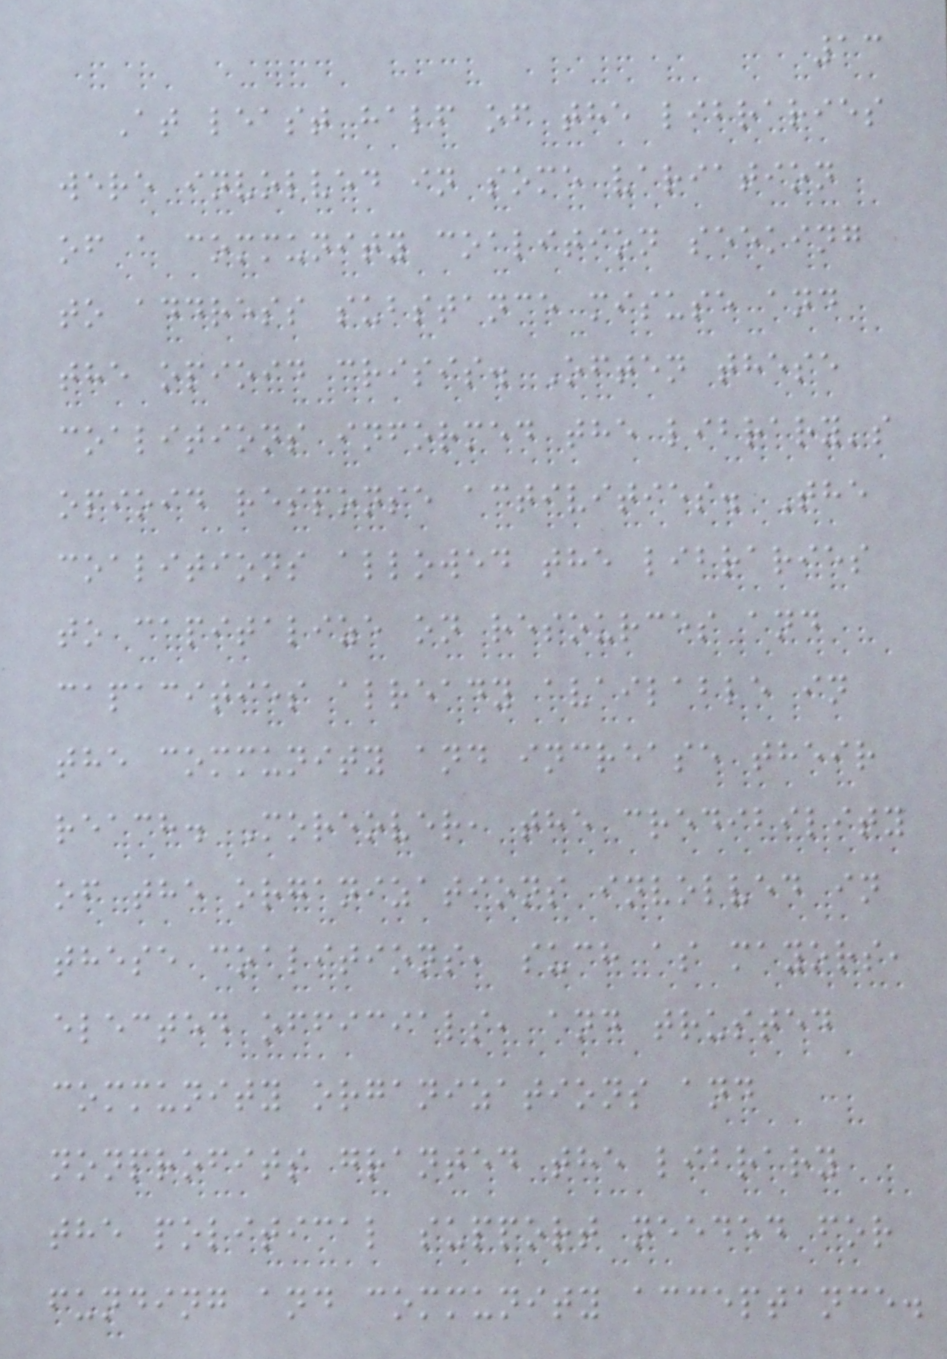13
At least half of the libraries
were involved in some variation
of a community coalition seeking
to address substance misuse and
the opioid crisis. Often these
coalitions informed the library's
opioid response activities. The
coalitions allowed the libraries
to capitalize on resources and
capacities already available in
the community and increase their
reach. Moreover, the credibility
of the organizations involved in
these coalitions, such as mayors,
elected officials, and trusted
community organizations and
nonprofits granted the library
the political support needed for
funding and community acceptance.
